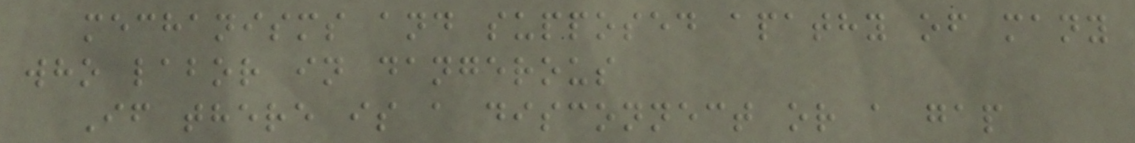mechanisms and supposed apathy of many
who labor in dangerous
If there is a disconnect or a gap
